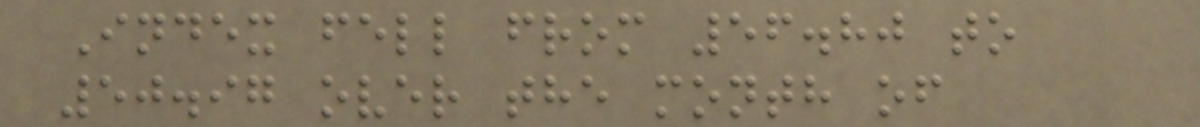Index fell from 56.80 to
50.97 over the month of
